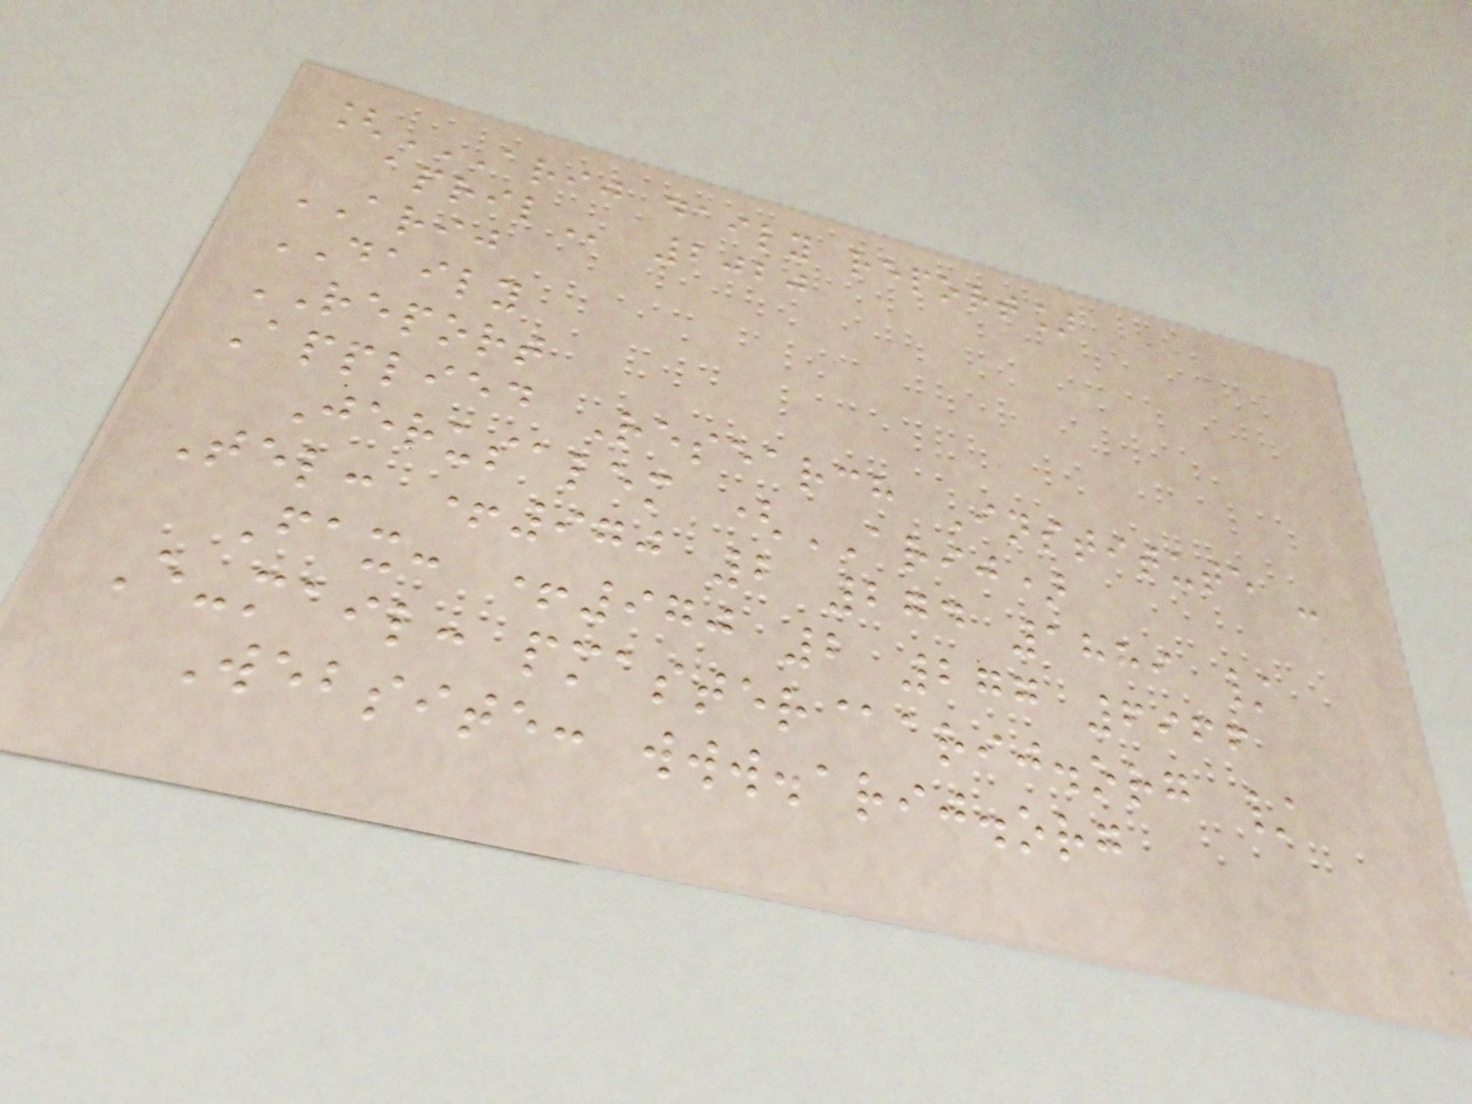[ARIJ DAILY REPORT]
APRIL 2020
ARIJ
DAILY
REPORT
Applied Research Institute -
Jerusalem (ARIJ)
Tel: +970 2 274 1889 /
Fax: +970 2 277 6966
E-mail: pmaster@arij.org /
Website: www.arij.org
